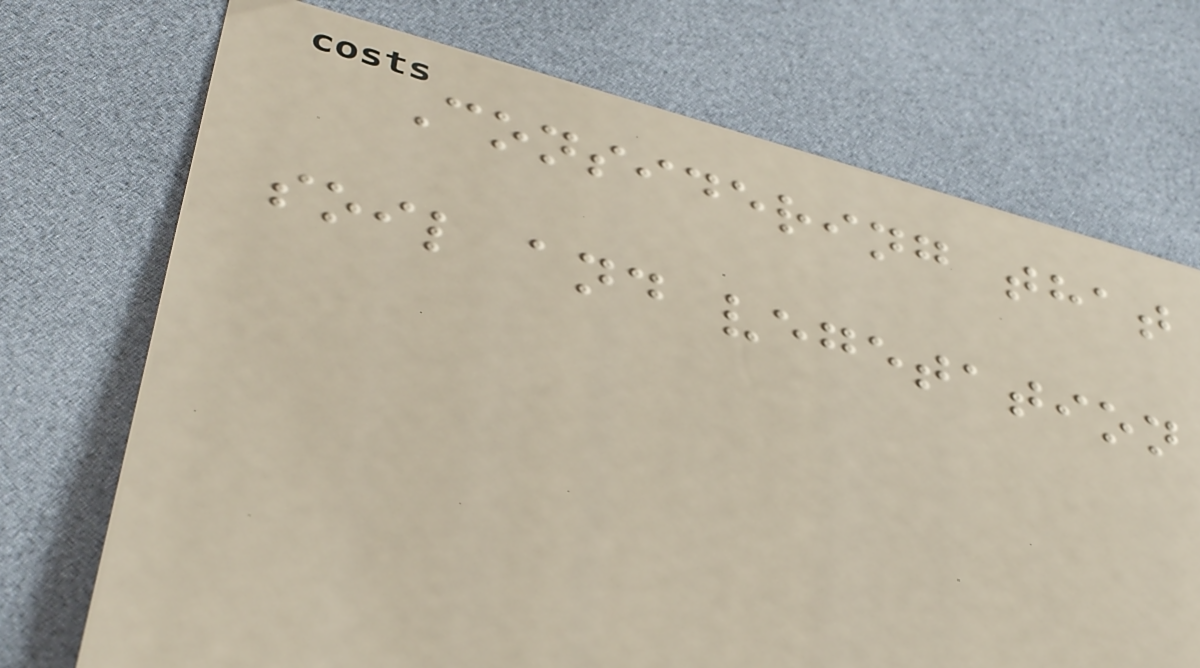Considering that
soil and vegetation
